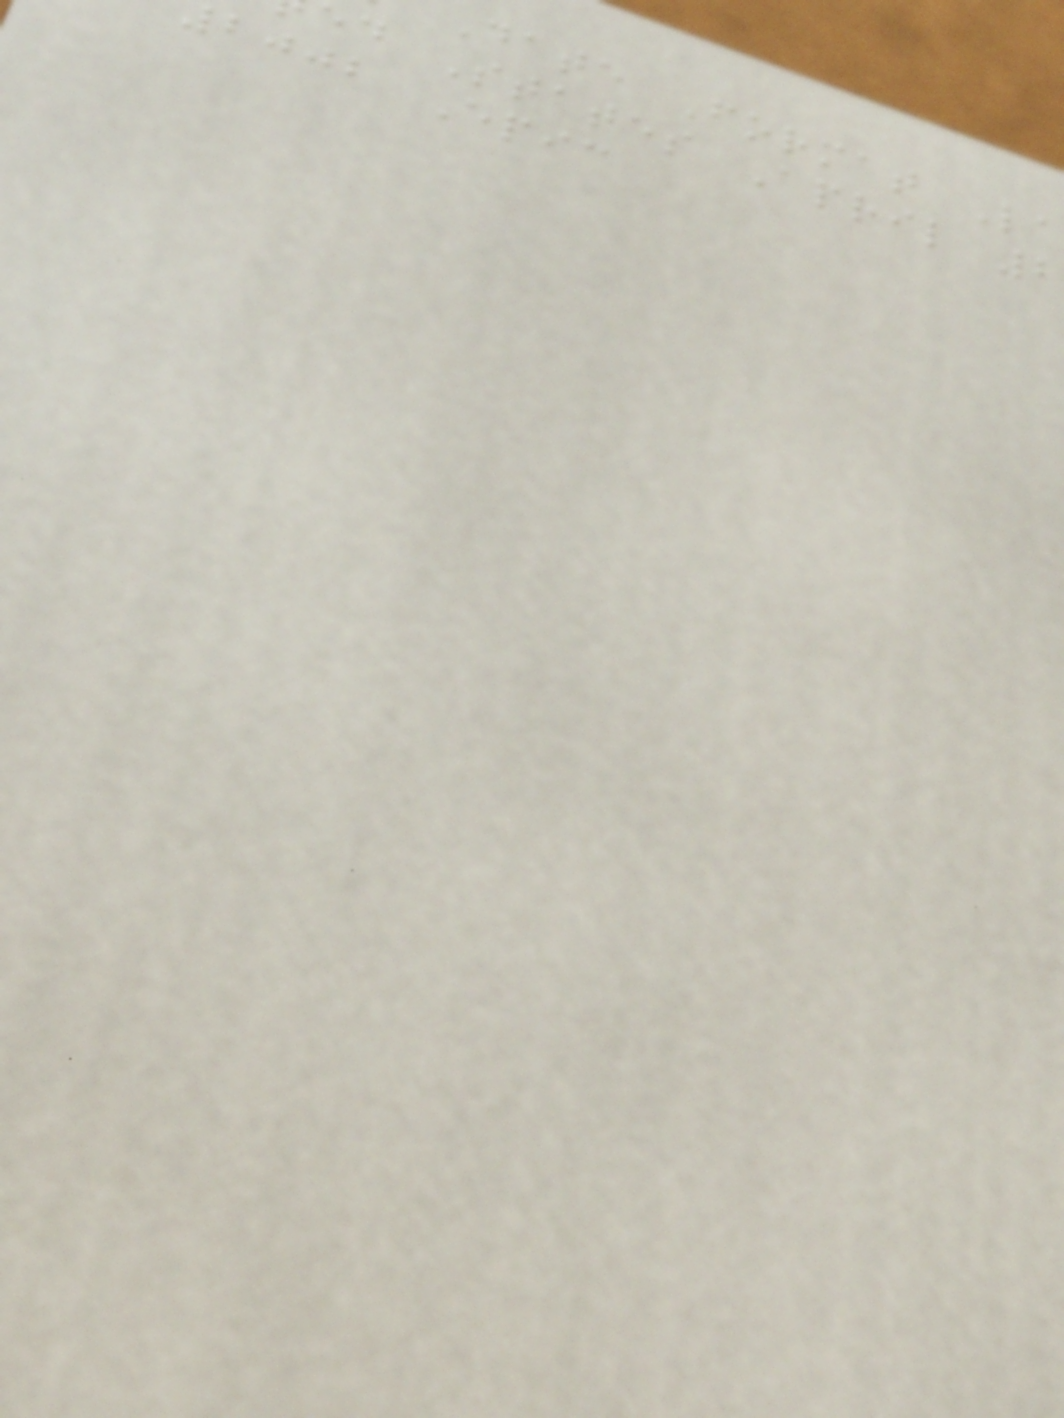Date Format La
d States April 2
bjjb Epic
